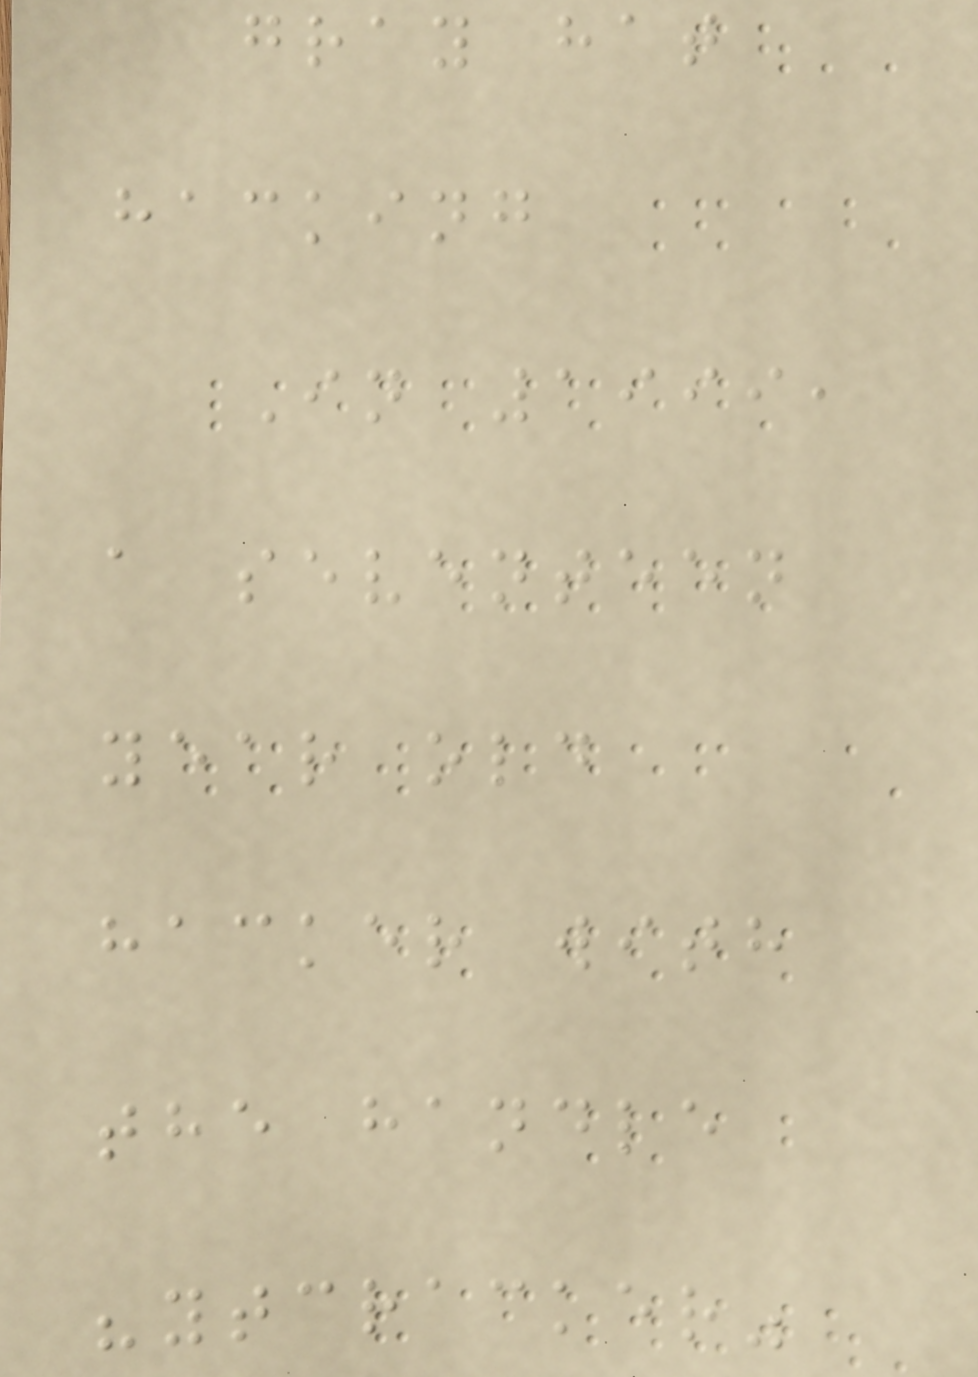gray hat
hacking
In 1999,
a seventeen
year old
hacker with
the handle
"ytcracker"
